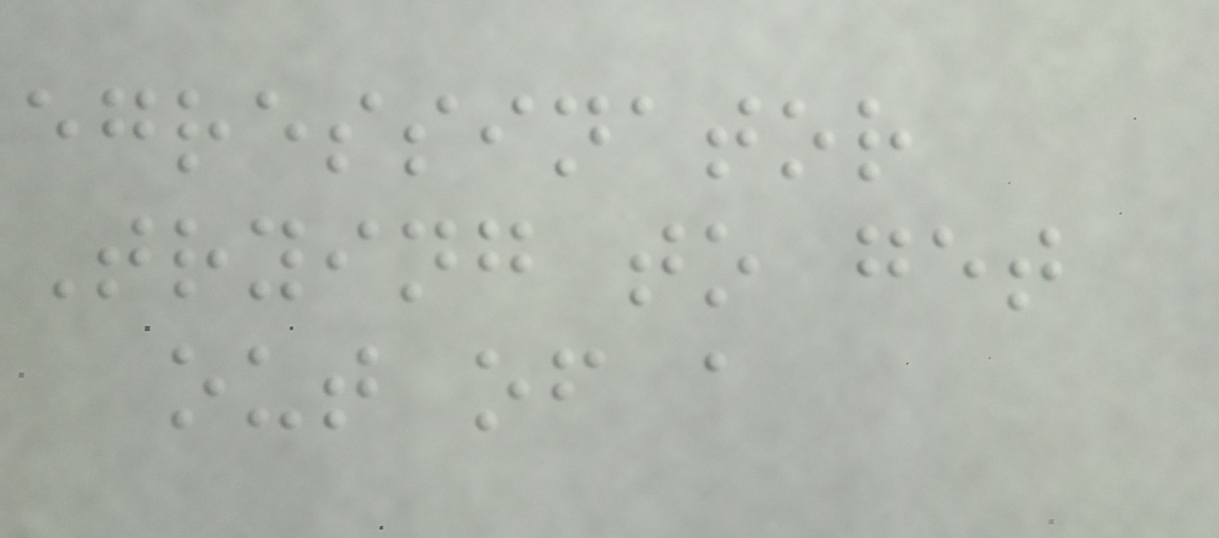egressinator
Trying to get
out of a
